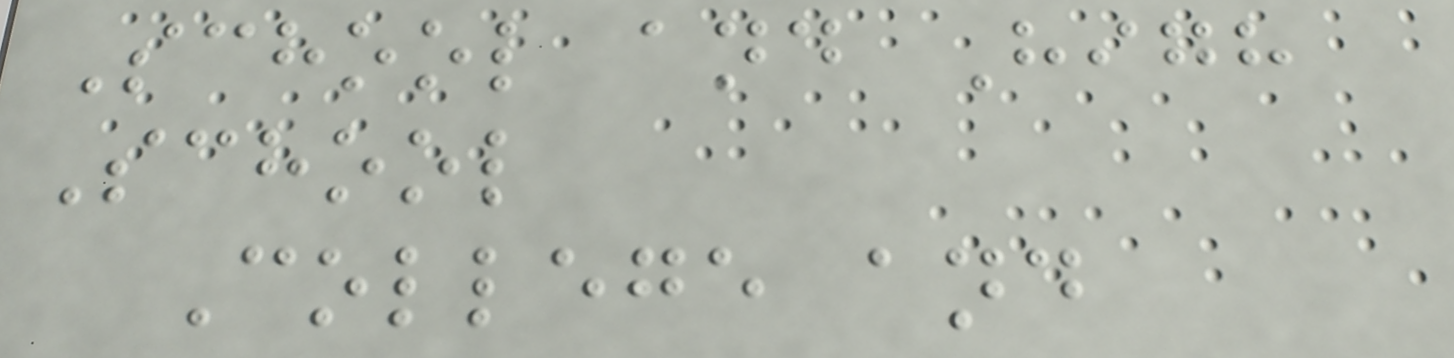School and High
School
College and
